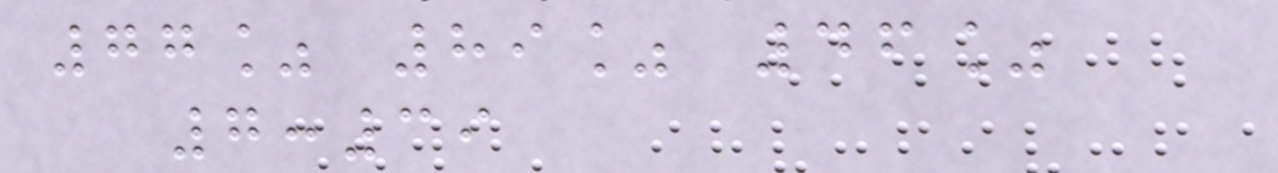77% 89% 46%
7:39
